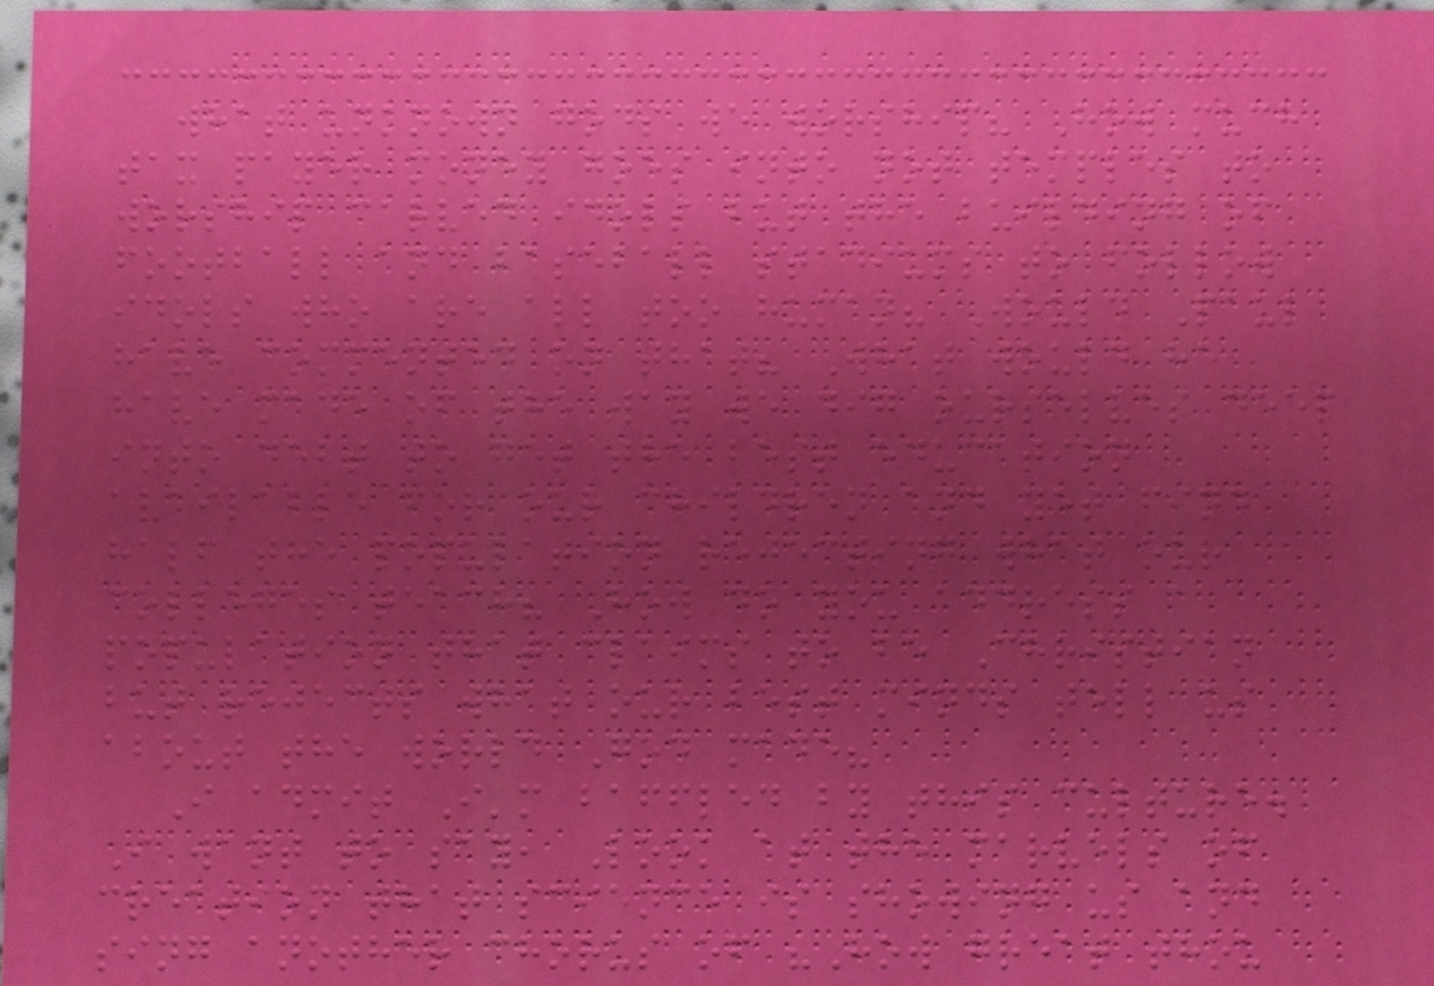what unknown gods we worship? How much
tax payer money goes into not temples to
worship carved idols but the building of
football and baseball stadiums to follow
idols who are all too human? Would Paul
have commented on that? What would he
have made of the way we dig ourselves deep
into debt to get the best education
available for our children and yet find
half the population rejecting what our
colleges teach? How do you address a
population that claims to be Christian
but rejects what our best minds tell us
about the world God made?
I admit I'm baffled by this culture.
I want to say, Look at the marvels of
creation that science is showing us and
sing another chorus of "How great thou
